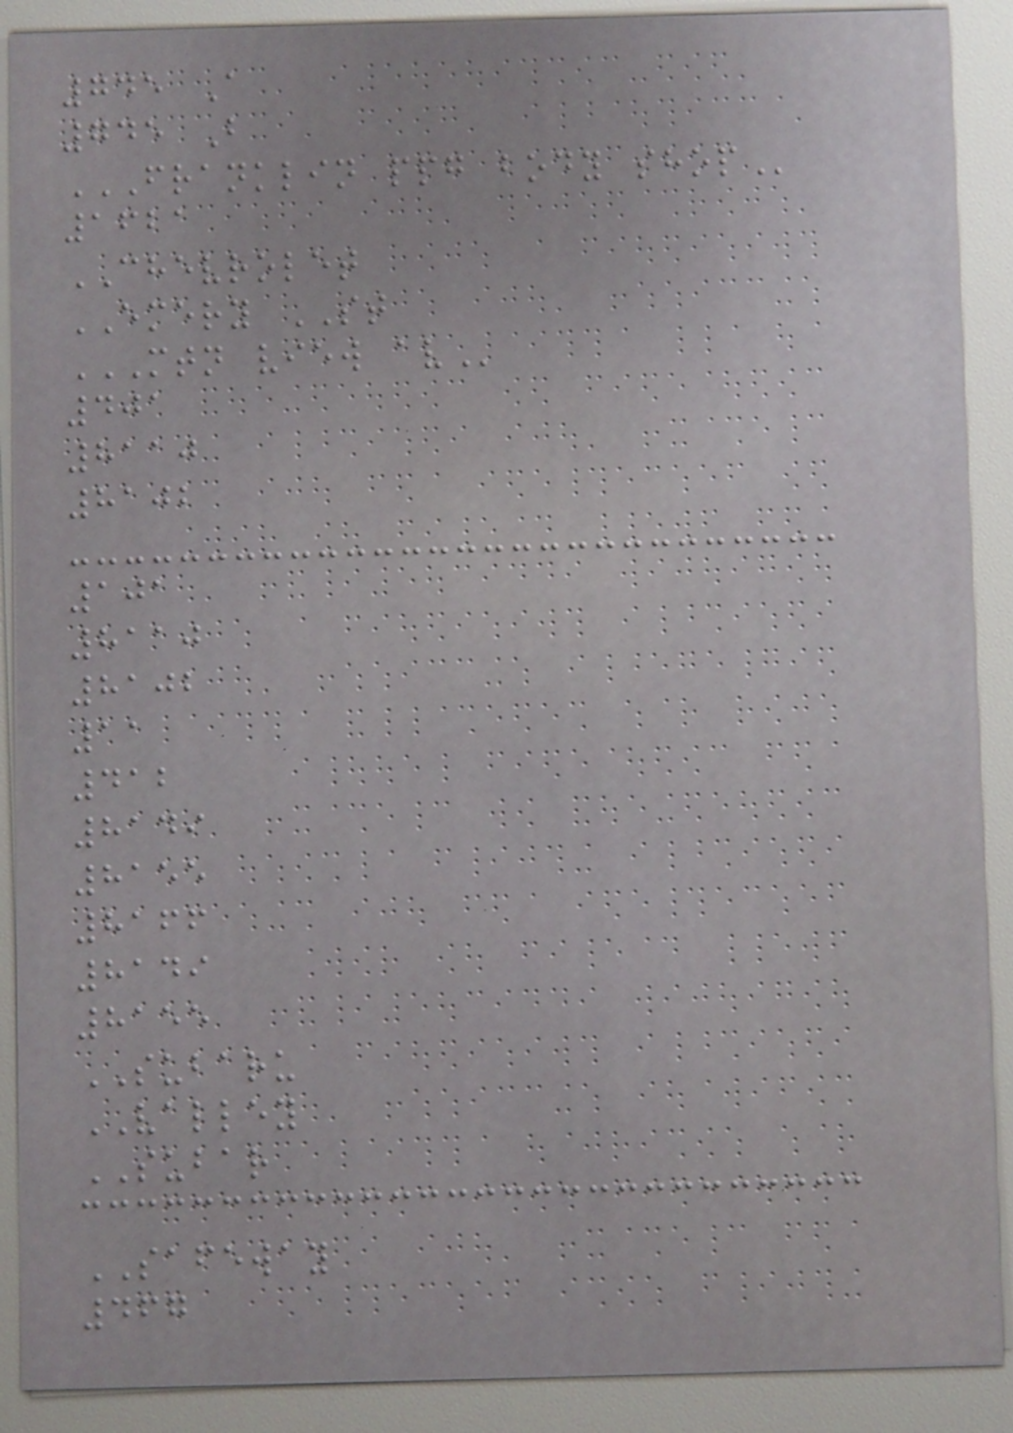745 A
745 B
FRANKLIN PPG BODY SHOP
1621
CHEVROLET
EMERY ST
MTN VIEW AV
401
8110
8102
101
8110
8102
11
412
8149
8155
8166
8149
8155
SUBARU
VALLEY
SUBAR
SAFEWAY
467
